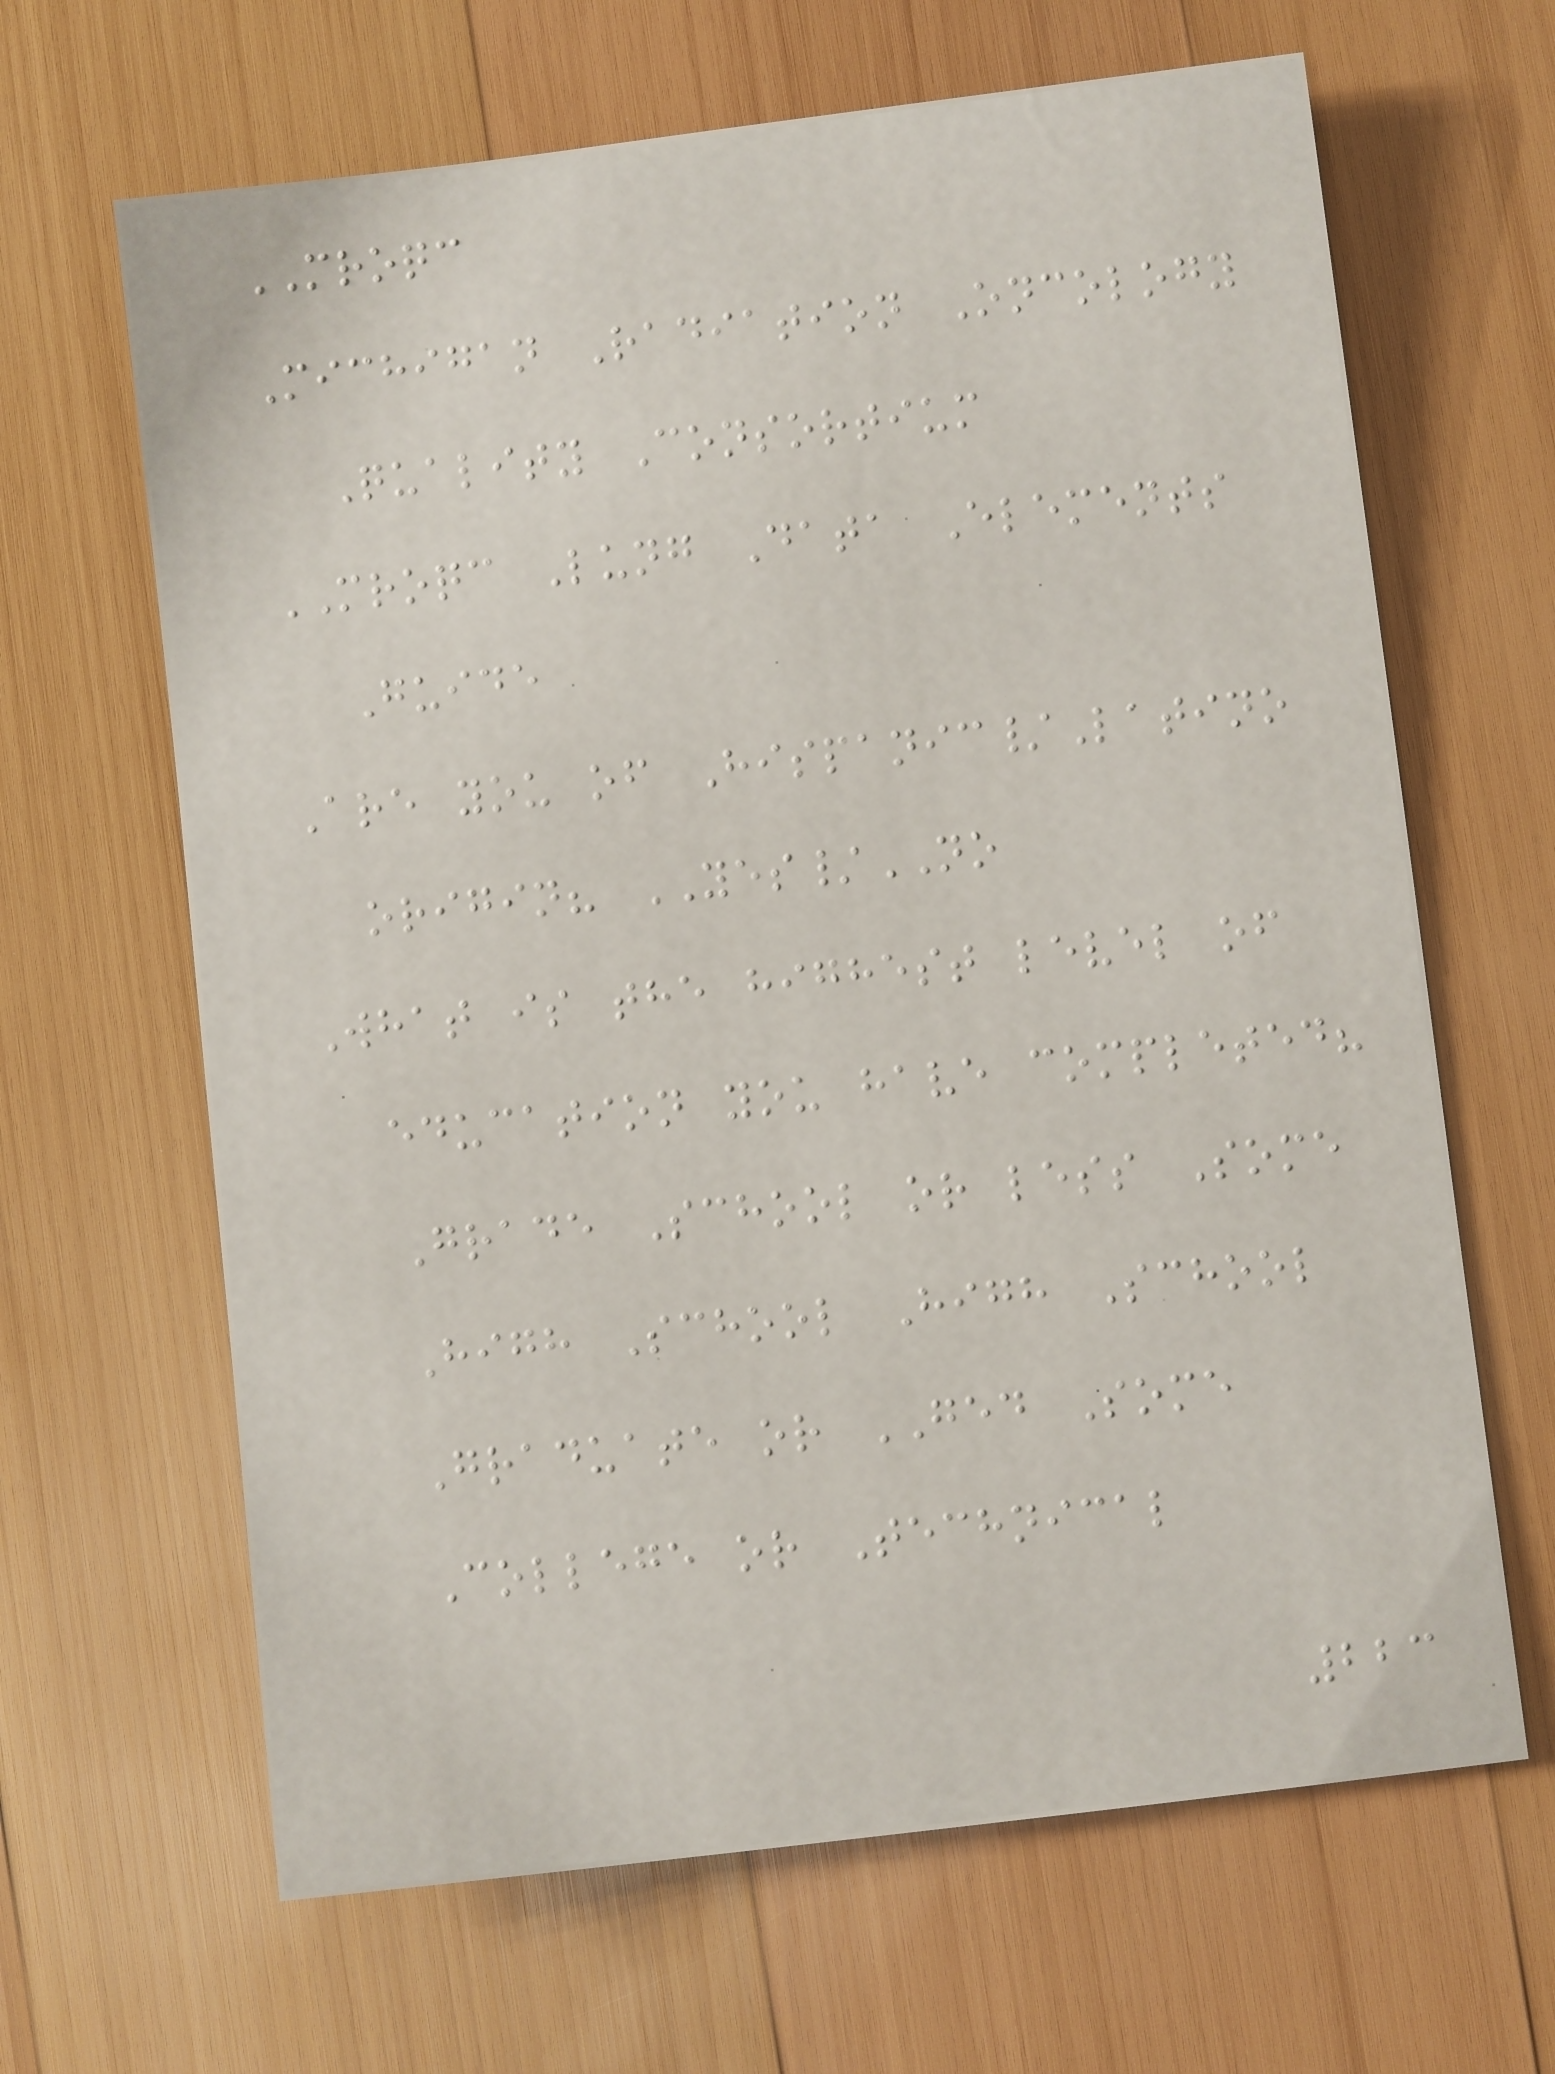MROQC
Michigan Radiation Oncology
Quality Consortium
MROQC Lung Data Elements
Guide
Are you of Hispanic/Latino
origin? YES/NO
What is the highest level of
education you have completed?
Grade School or less Some
High School High School
Graduate or GED Some
College or Technical
223
